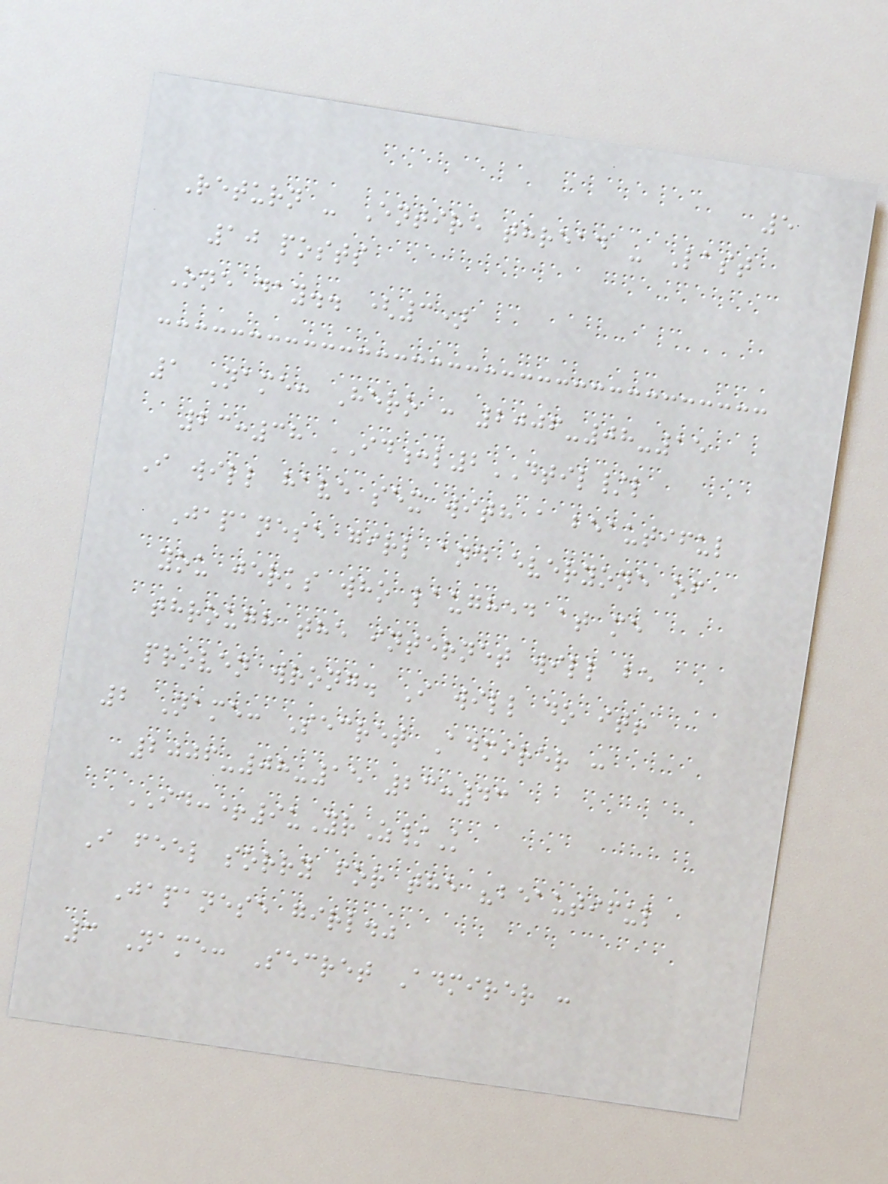5
Return - Entire thread - Last
10 posts
One day.. (3)
1 Name: Hero : 2006-08-15
23:38 ID:l2DTIL/l
I will have sex with a beautiful
Japanese girl and everyone of
you jerks who laughed at me
through the internet will be
proven wrong. I will do it!
2 Name: Secret Admirer :
2006-08-15 23:43
ID:+9uYrZ/K
I feel sorry for the "beautiful
Japanese girl."
3 Name: Secret Admirer :
